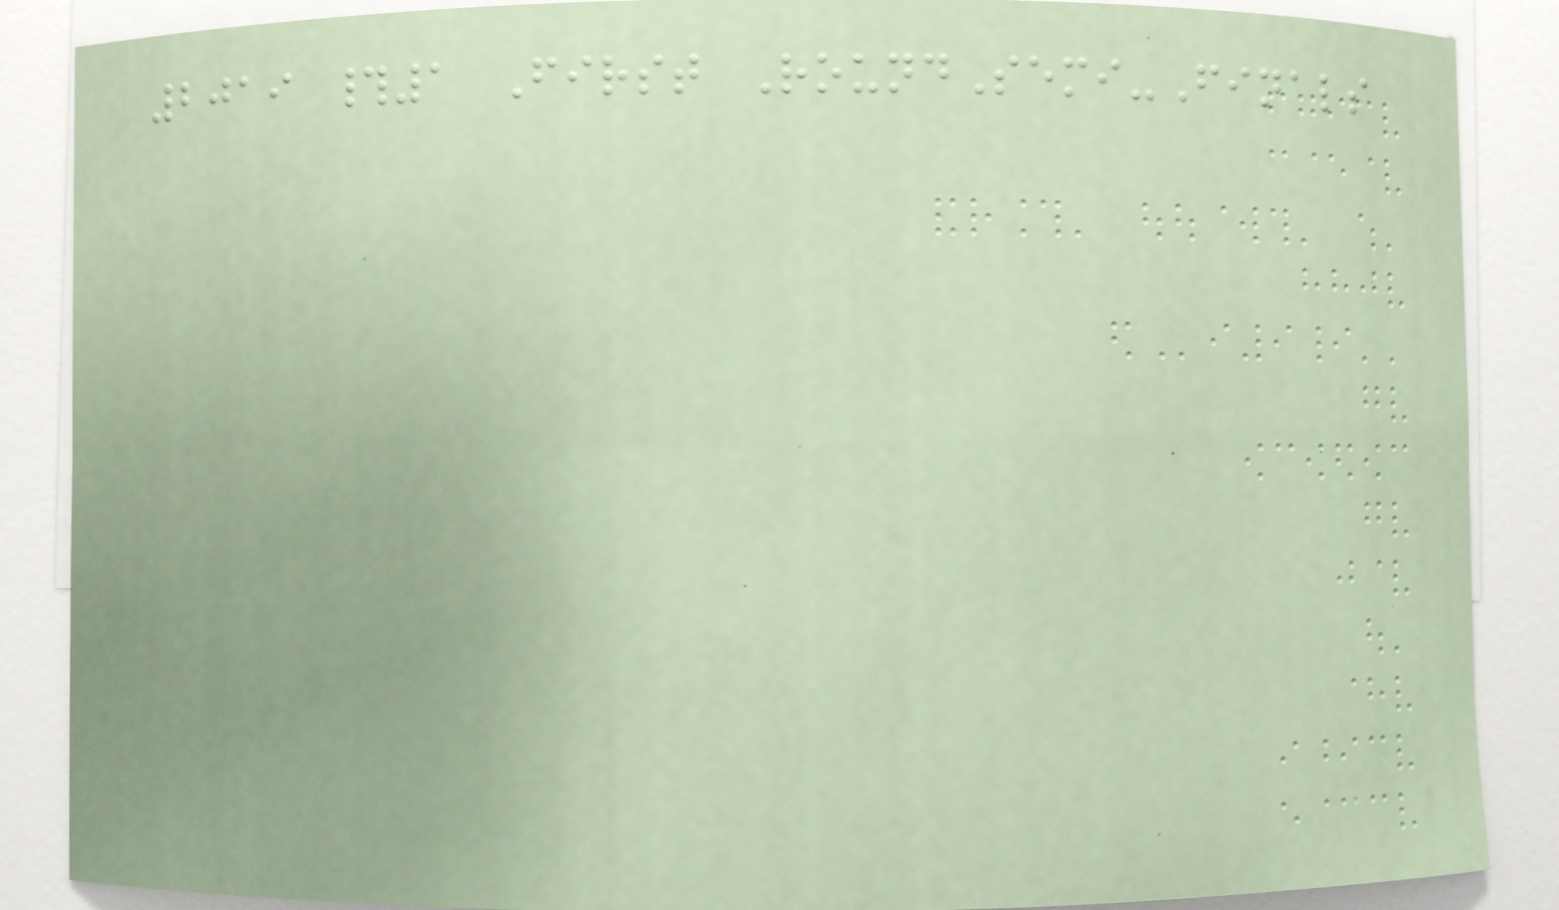2019 #1 First RoundSemi-Finals
